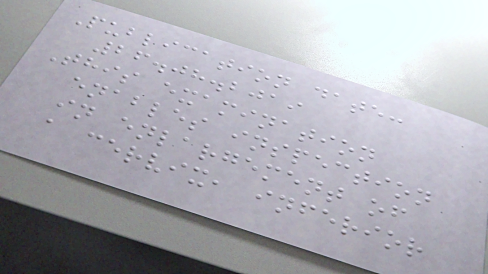Publication date:
26.08.2019
This examination
enables inspection
in enlargement of
a cervix, inferior
